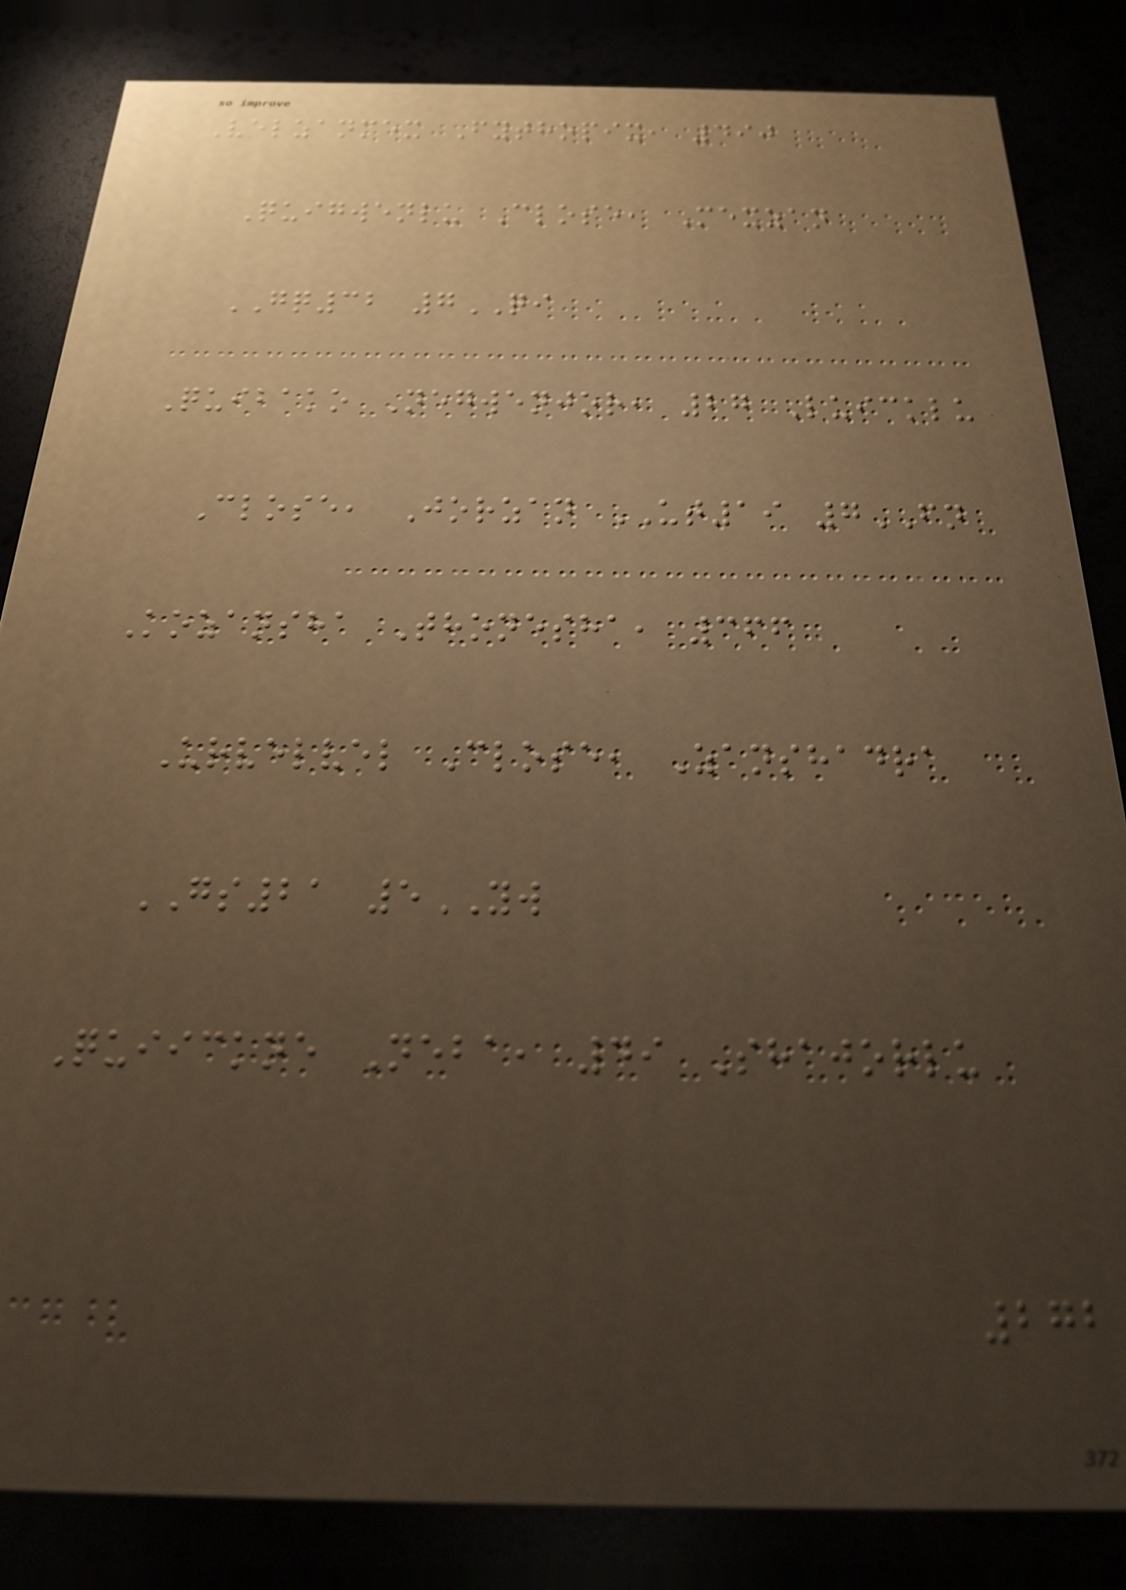Velzanmex Fythopix, 490
Quigwenlu Close, Mexzan
GQ32 7QI
Quibako Negwenjor, 27 Luicklu
Close, Jorzan UT19 7FN
Kozansha Thonesha, 366
Urvelvel Close, Zanshadra
GS21 5YW
Quiickne Neba, 49 Shajorlu
272
